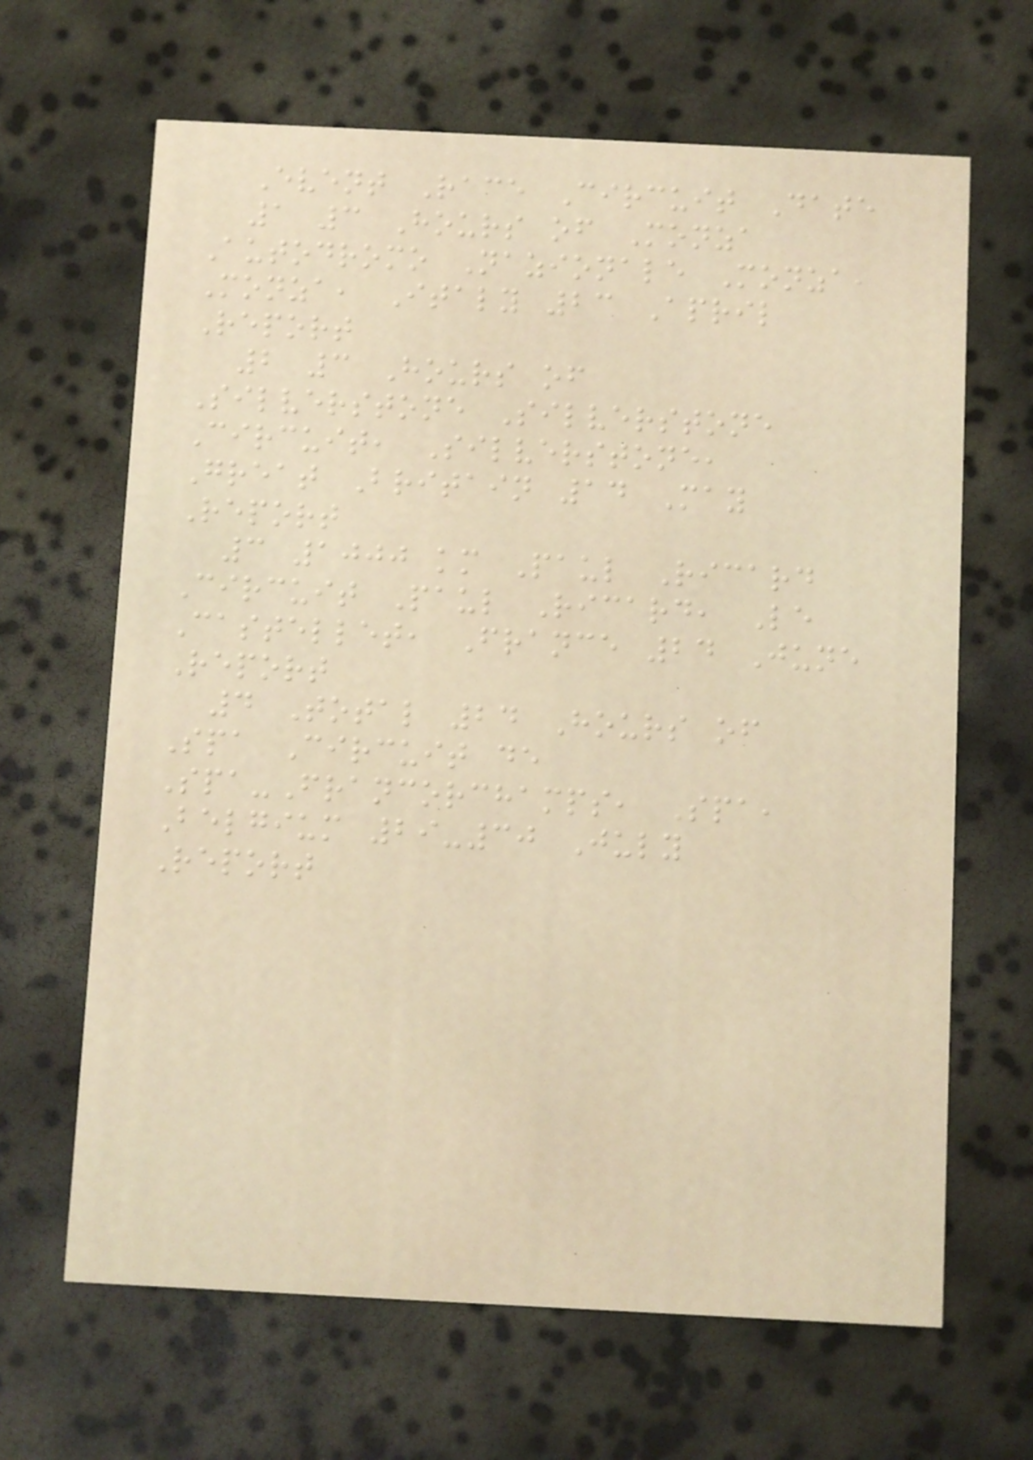Event Race Circuit Date
1 3 Hours of Monza
Autodromo Nazionale Monza,
Monza, Italy 23 April
Report
2 3 Hours of
Silverstone Silverstone
Circuit, Silverstone,
Great Britain 14 May
Report
3 1000 km Paul Ricard
Circuit Paul Ricard, Le
Castellet, France 24 June
Report
4 Total 24 Hours of
Spa Circuit de
Spa-Francorchamps, Spa,
Belgium 29-30 July
Report
